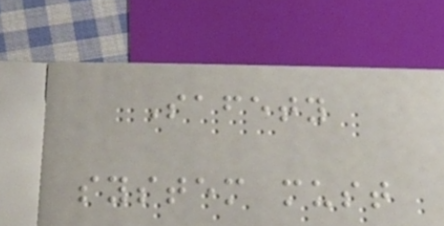Safety
system must
